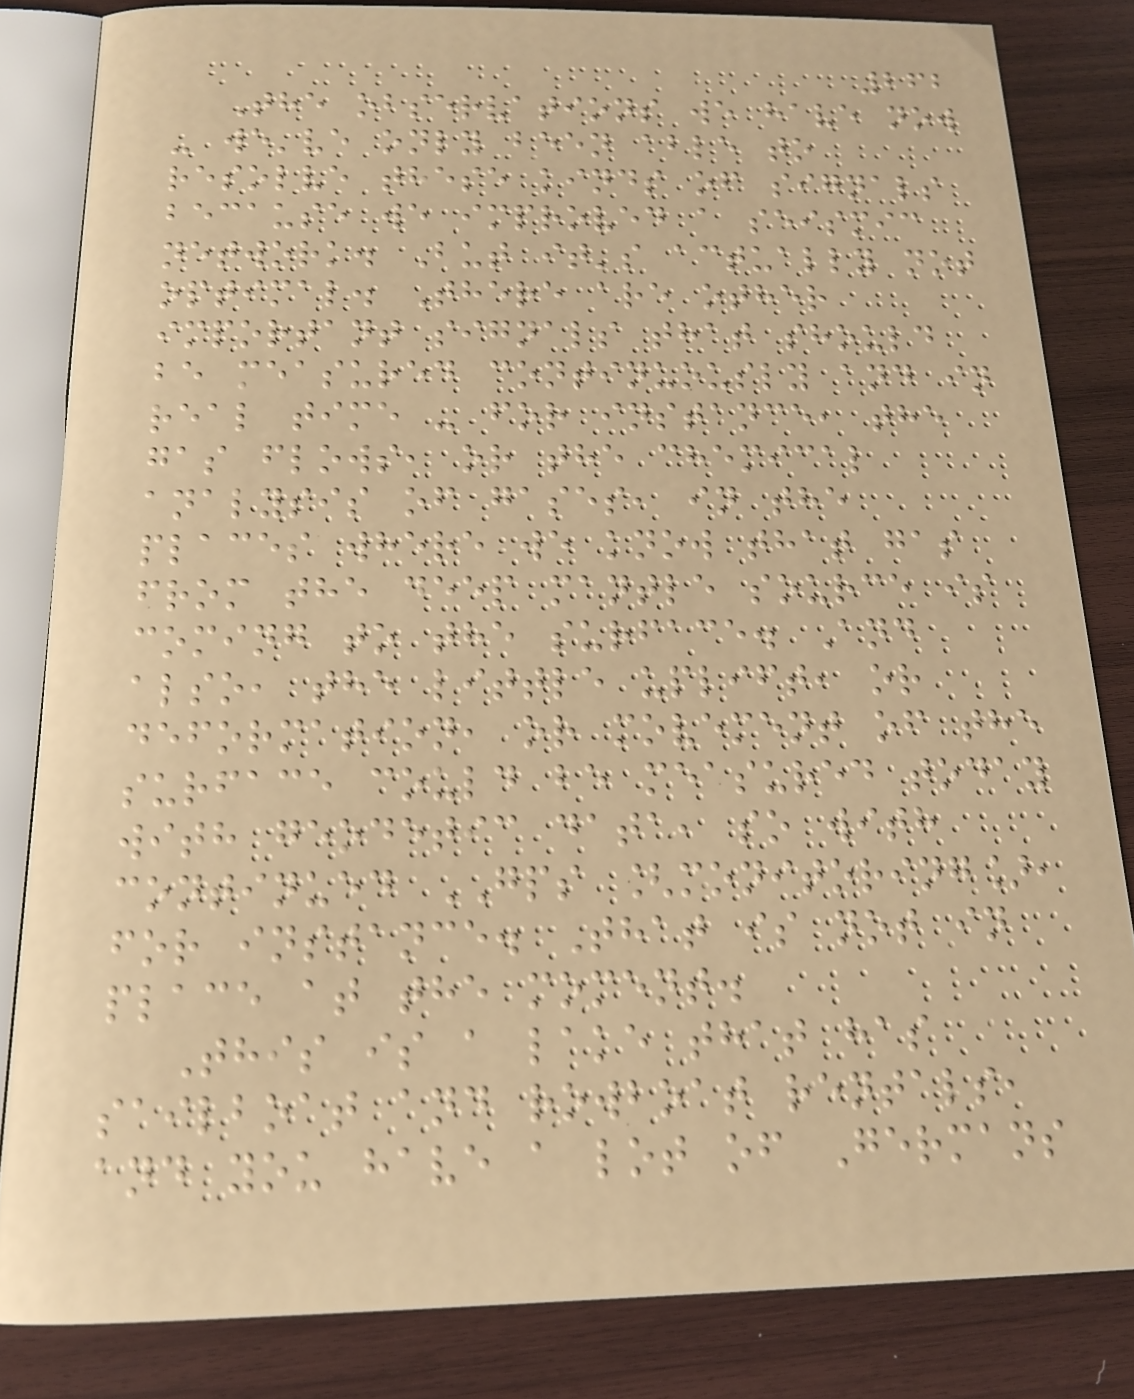262
The observations we have now
- we've only been able to
resolve these kinds of signals
because we improved a seismic
network. But it's actually not
optimal. There are other
important signals that should
be measured continuously and in
real time - for instance, the
gas flows, or the chemical
analysis of gases, in the
places where we know that gas
from the deep mantle source is
coming to the surface. And
also, the little uplift, or
deformation, or movement of the
surface could be measured today
with geodetic data, so with
continued GPS [monitoring],
for instance. That is not in
place at the moment.
This is a lake that has
sailboat and rowboat rentals,
and you have a lot of Germans
